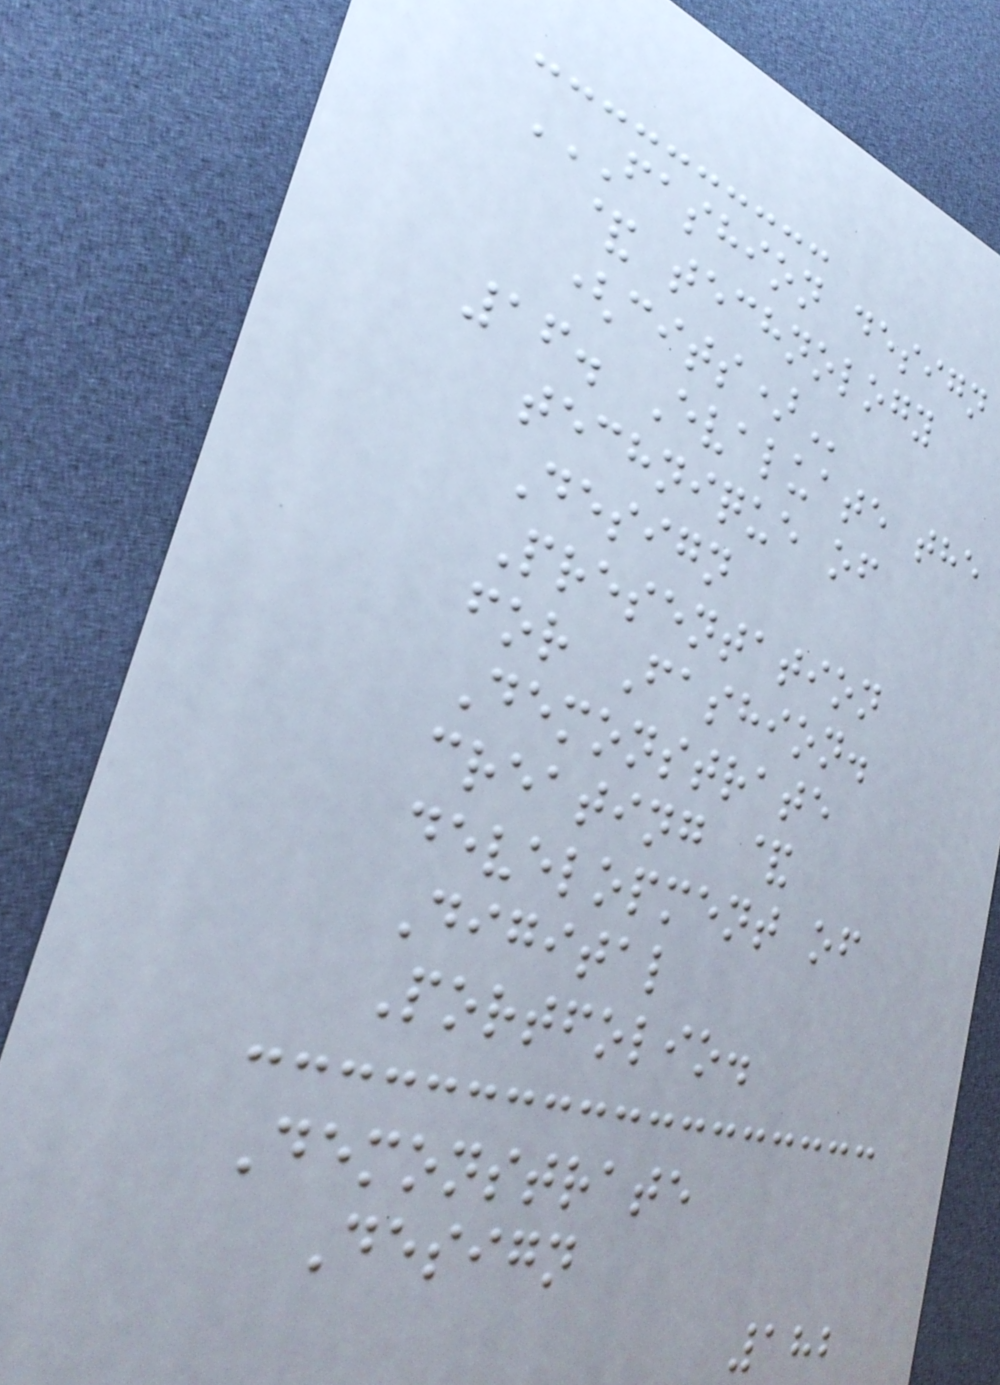FASHION DESIGN
& TECHNOLOGY
(CITS)
16. Evaluate the
technique of
Design
Presentation
for Fashion.
Demonstrate
creating &
development of
Digital
Portfolio.
Demonstrate
Design
182
